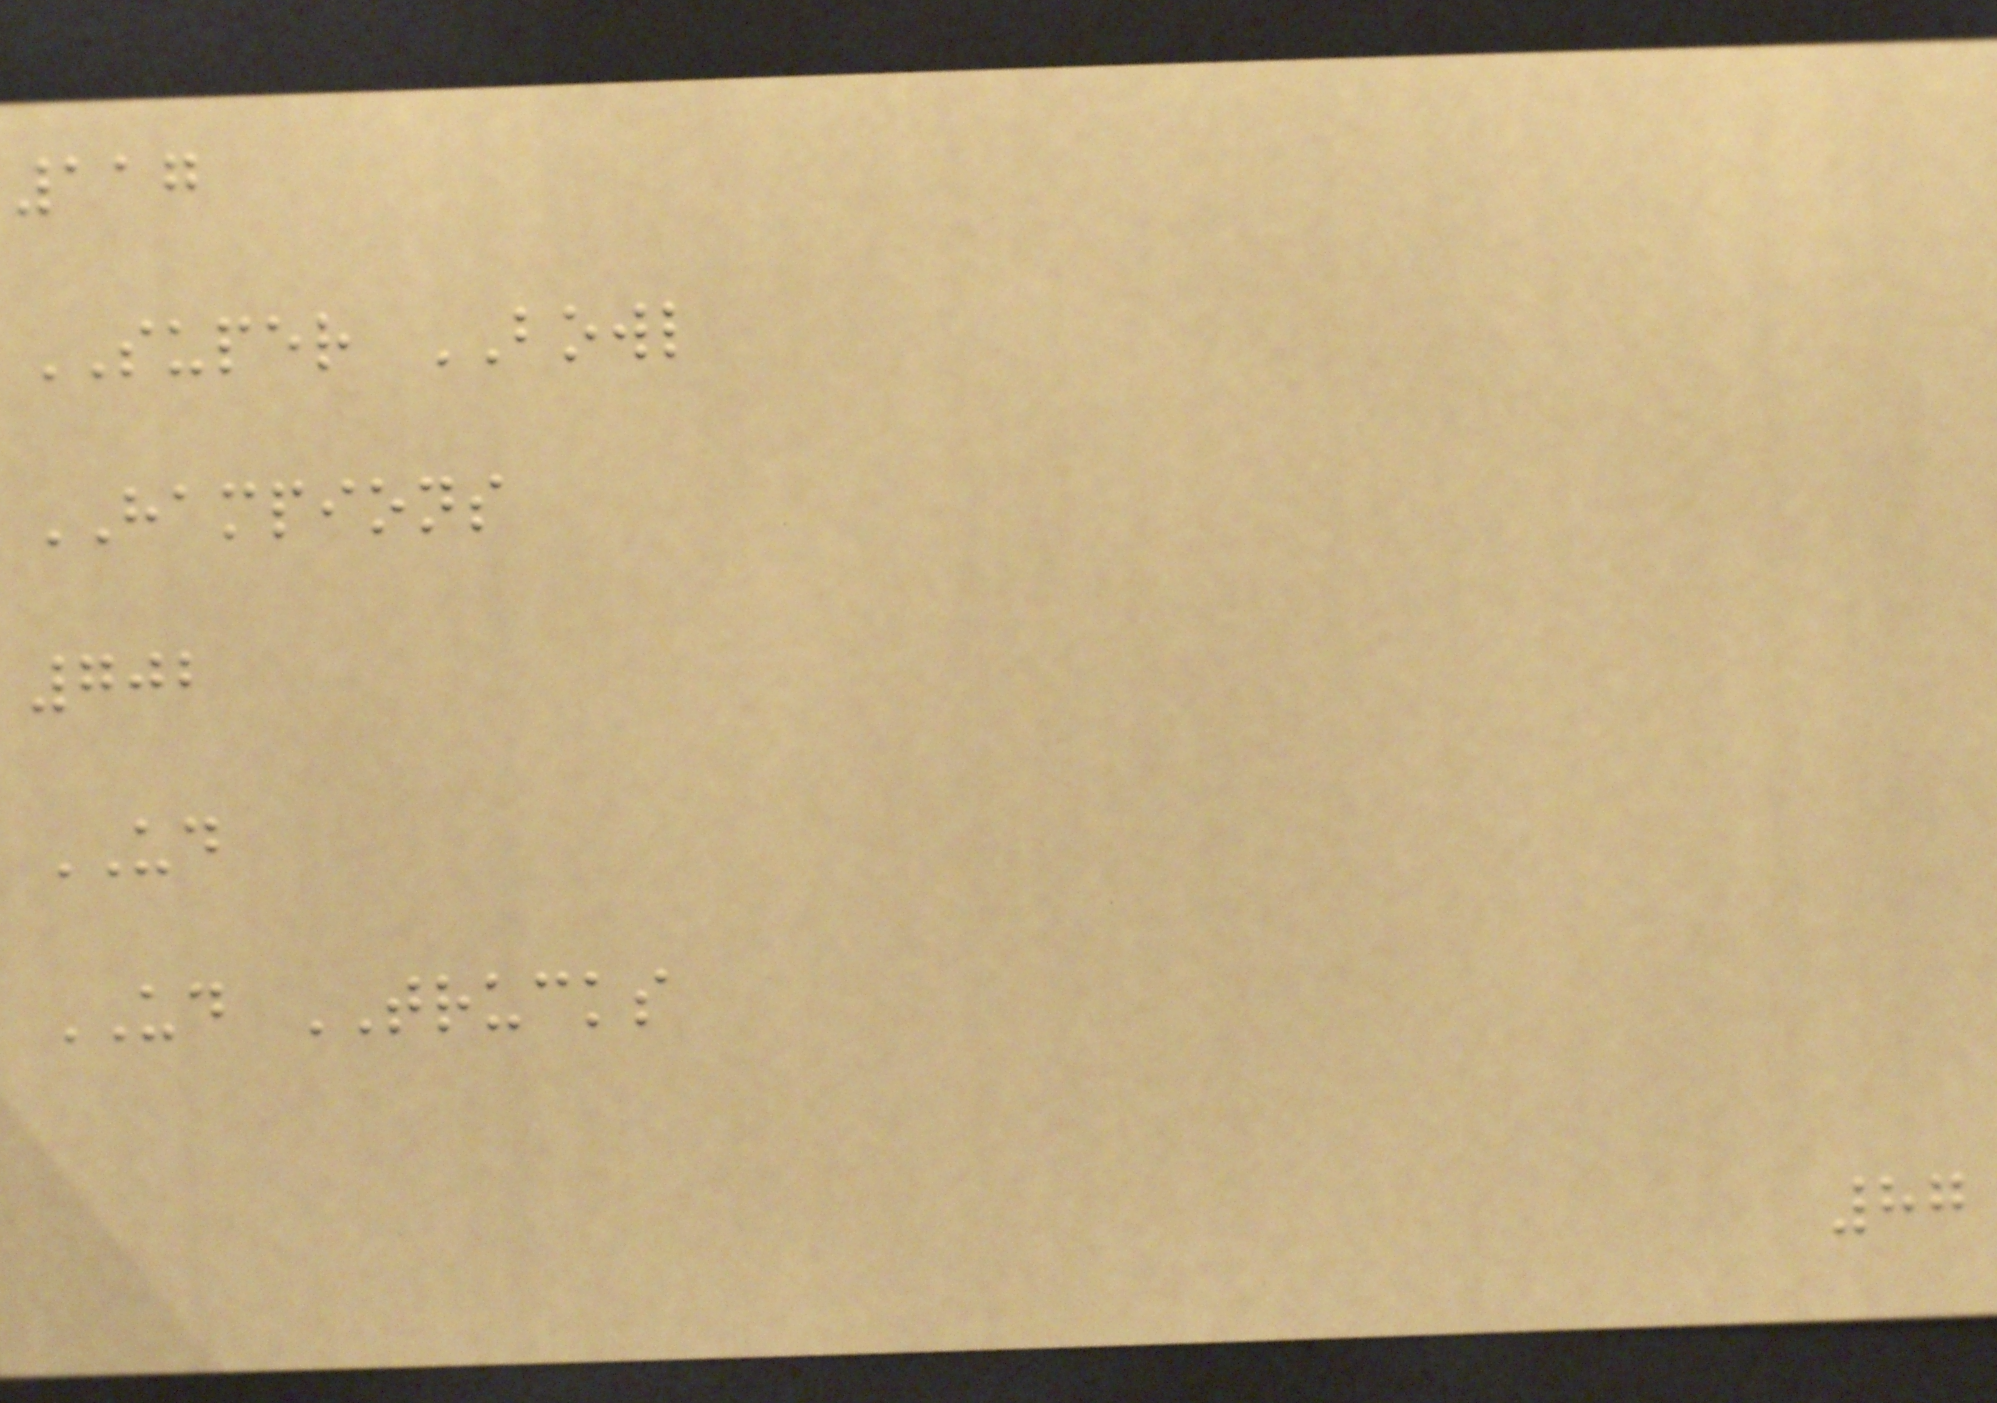117
SUPER BOWL
HAMPIONS
702
UD
UD TRUCKS
87
